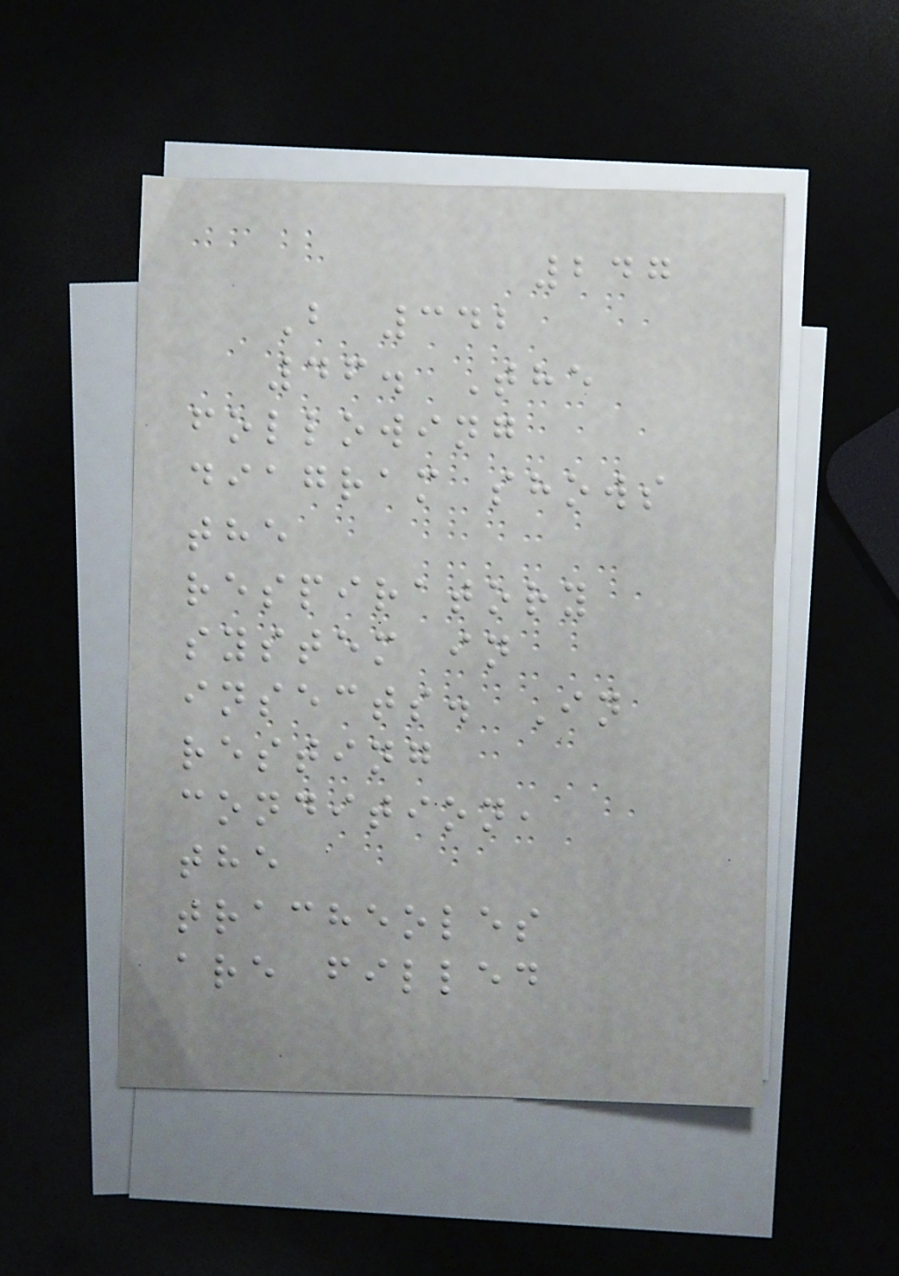247
B 342
46. The
following
diagram shows
the
respiratory
system in
insects. In
resting
condition,
the
tracheoles
are filled
